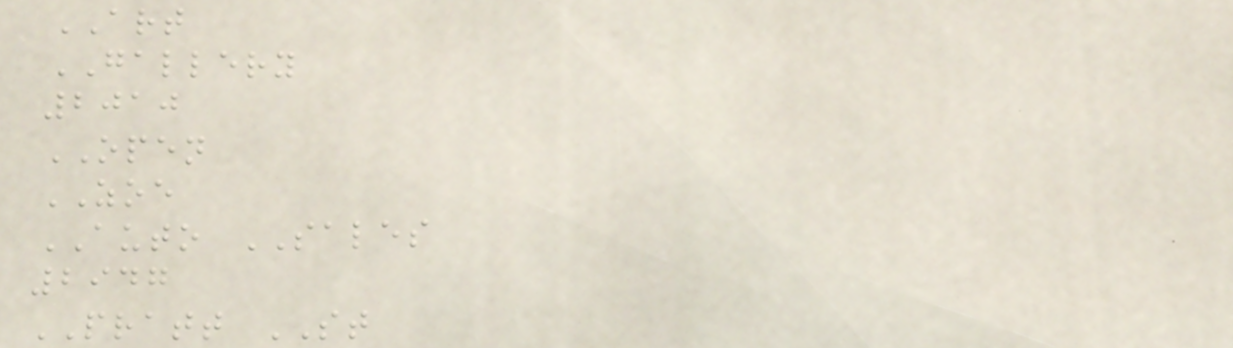ART
GALLERY
2010
OPEN
ZOE
AUTO SALES
2947
PRATT ST
